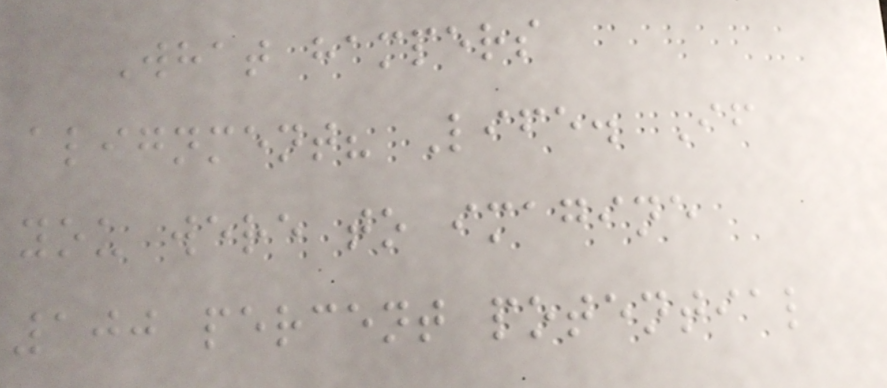What hampers
alignment? Life. If
you were to imagine
100 percent potential
